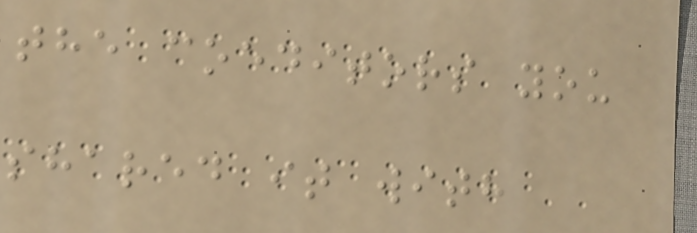the coeditors you
shared it with
